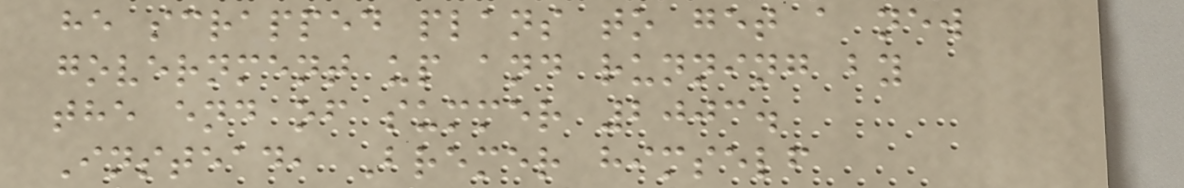he scrapped plans to get a new
government up and running by
the end of summer 2003.
Instead, Bremer himself
